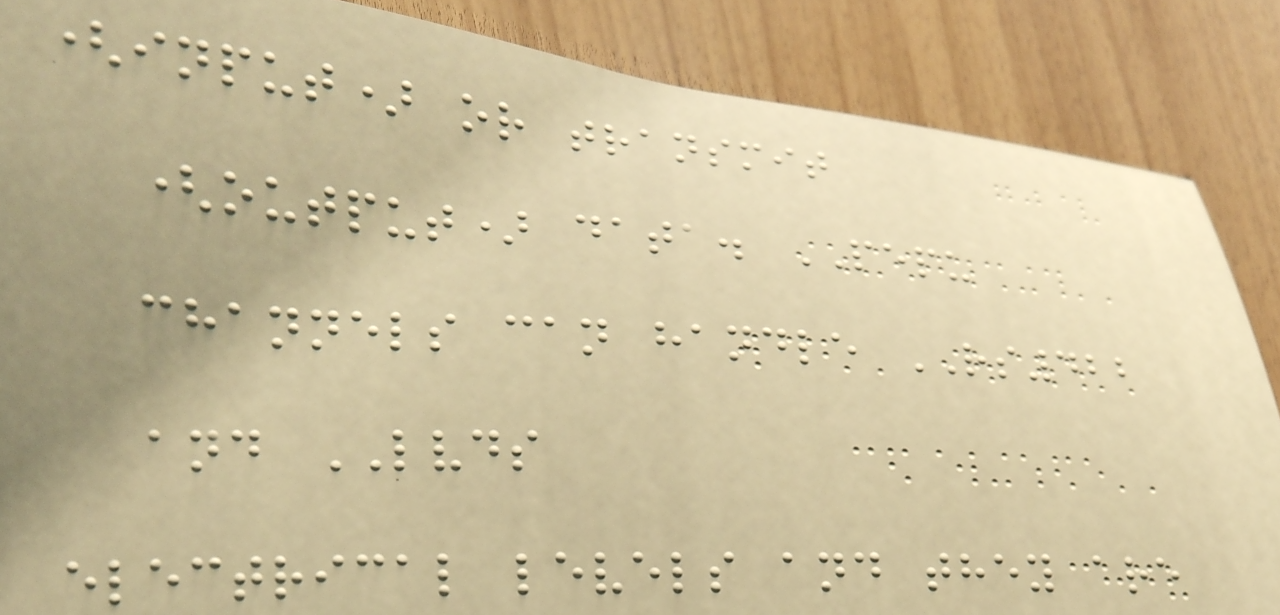(input) or transmit
(output) data. PEPU
channels can handle RS422
and LVDS
electrical levels and they are
